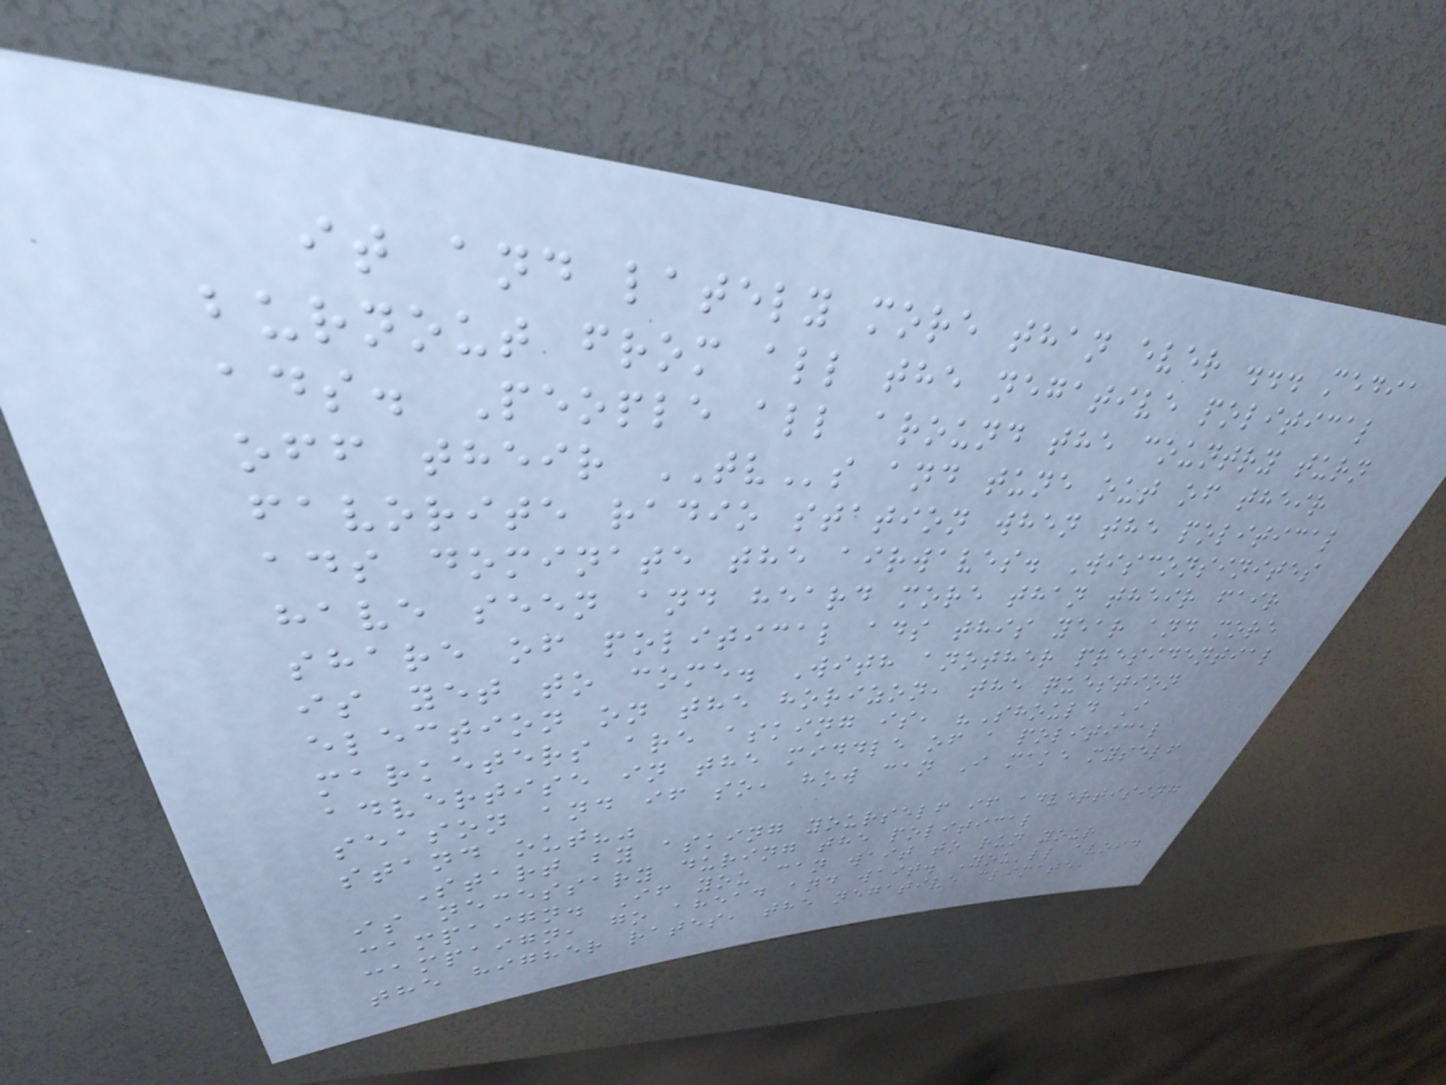it and lately more than ever ... media
burnout from all the negative political
ads. People all around the country turn
off their TVs and tune out of their
favorite radio station when the political
ads dominate the airwaves. Wisconsinites
have seen and heard more than their fair
share of political ads this year and more
is yet to come. With another presidential
election on the horizon, the question
marketers are asking is, "Should I
advertise in the middle of a political
season and if so, how can I make myself
stand out?"
Start by asking yourself if advertising
is necessary during the political
campaign. If you can wait to run your
campaign, go ahead and wait. You'll avoid
the higher rates, the negative climate,
